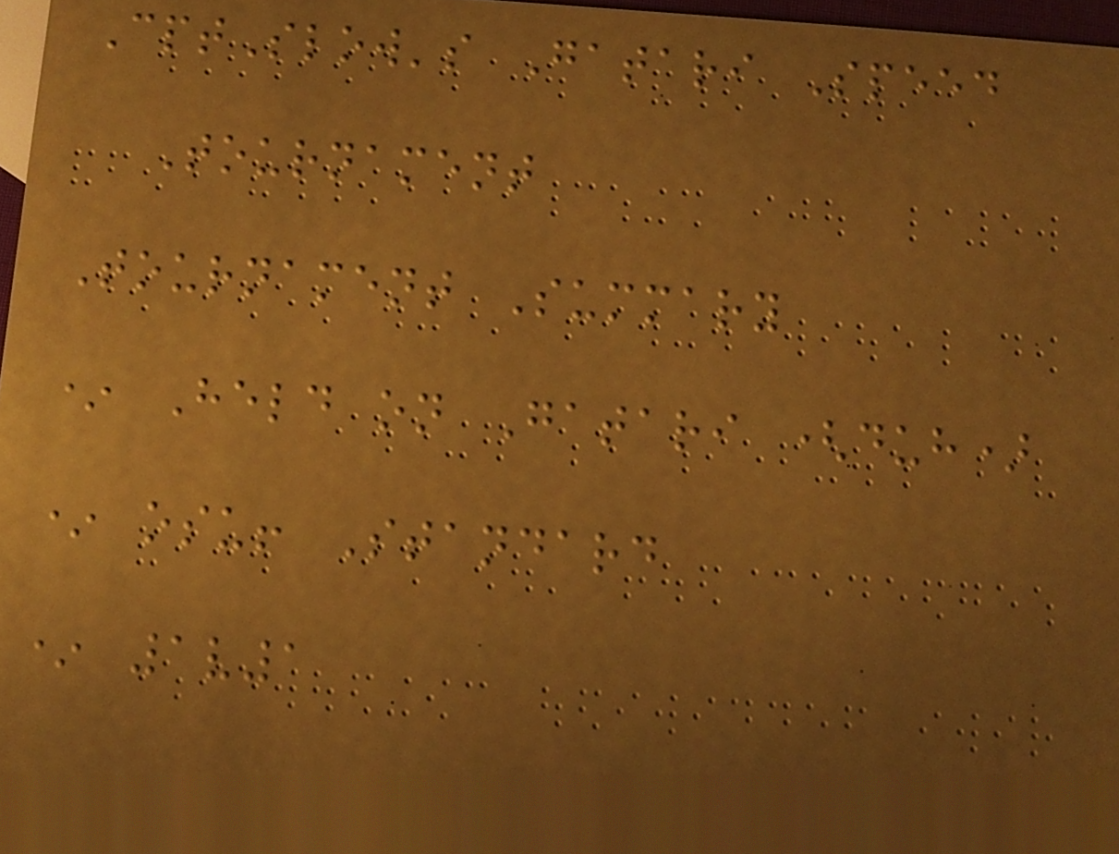CptSlow's Gatari Speed
Tournament
Tournament Summary
* Held on Gatari (duh)
* osu! Standard
* 1v1
